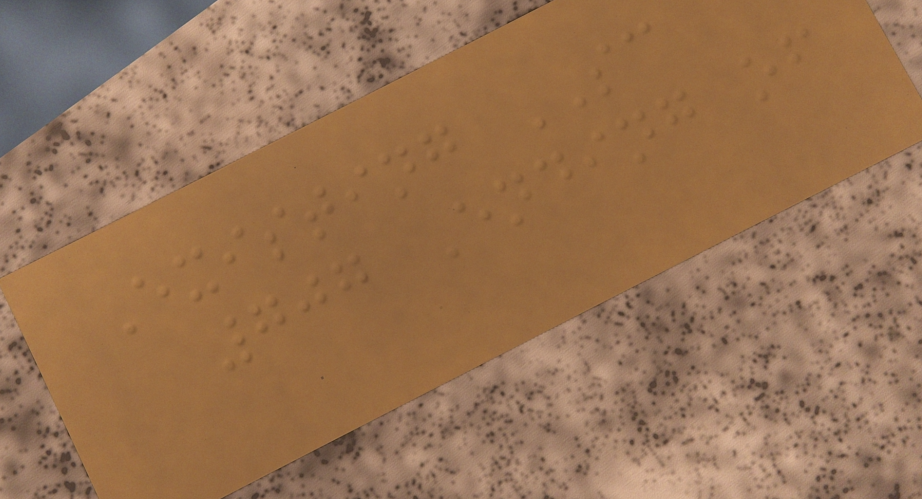Existing SC
707 Ending of
